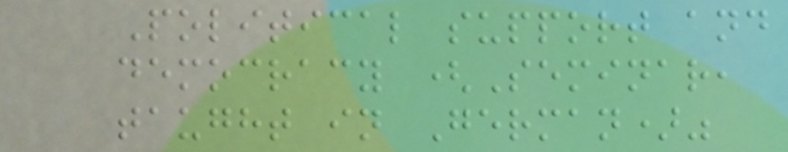Political support and
democracy (Seminar,
taught in German)"
